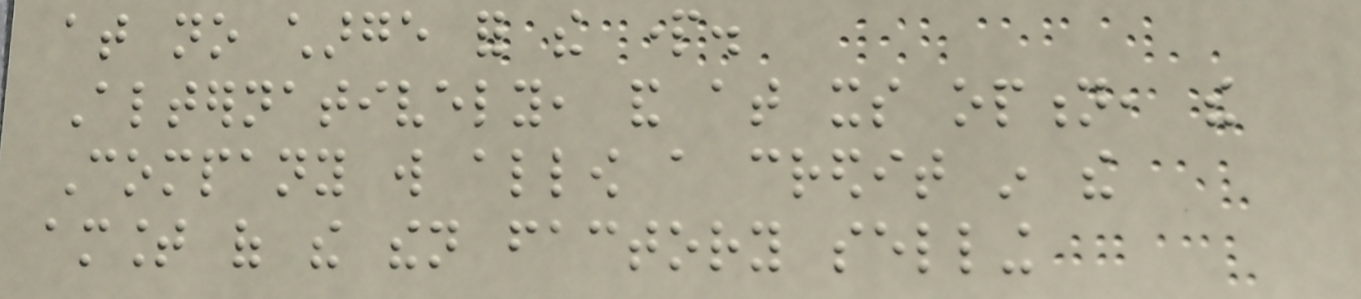at no charge for the part.
Alternatively, and at its option, the
Company will allow a credit in the
amount of the then factory selling
